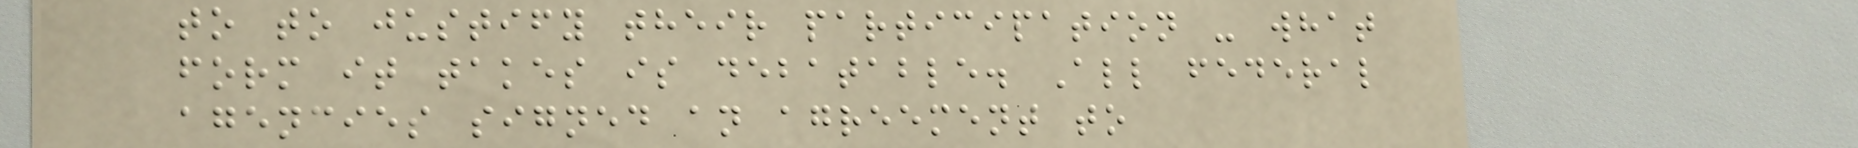to to justify their participation - what
form it takes is debatable. All federal
agencies signed an agreement to
